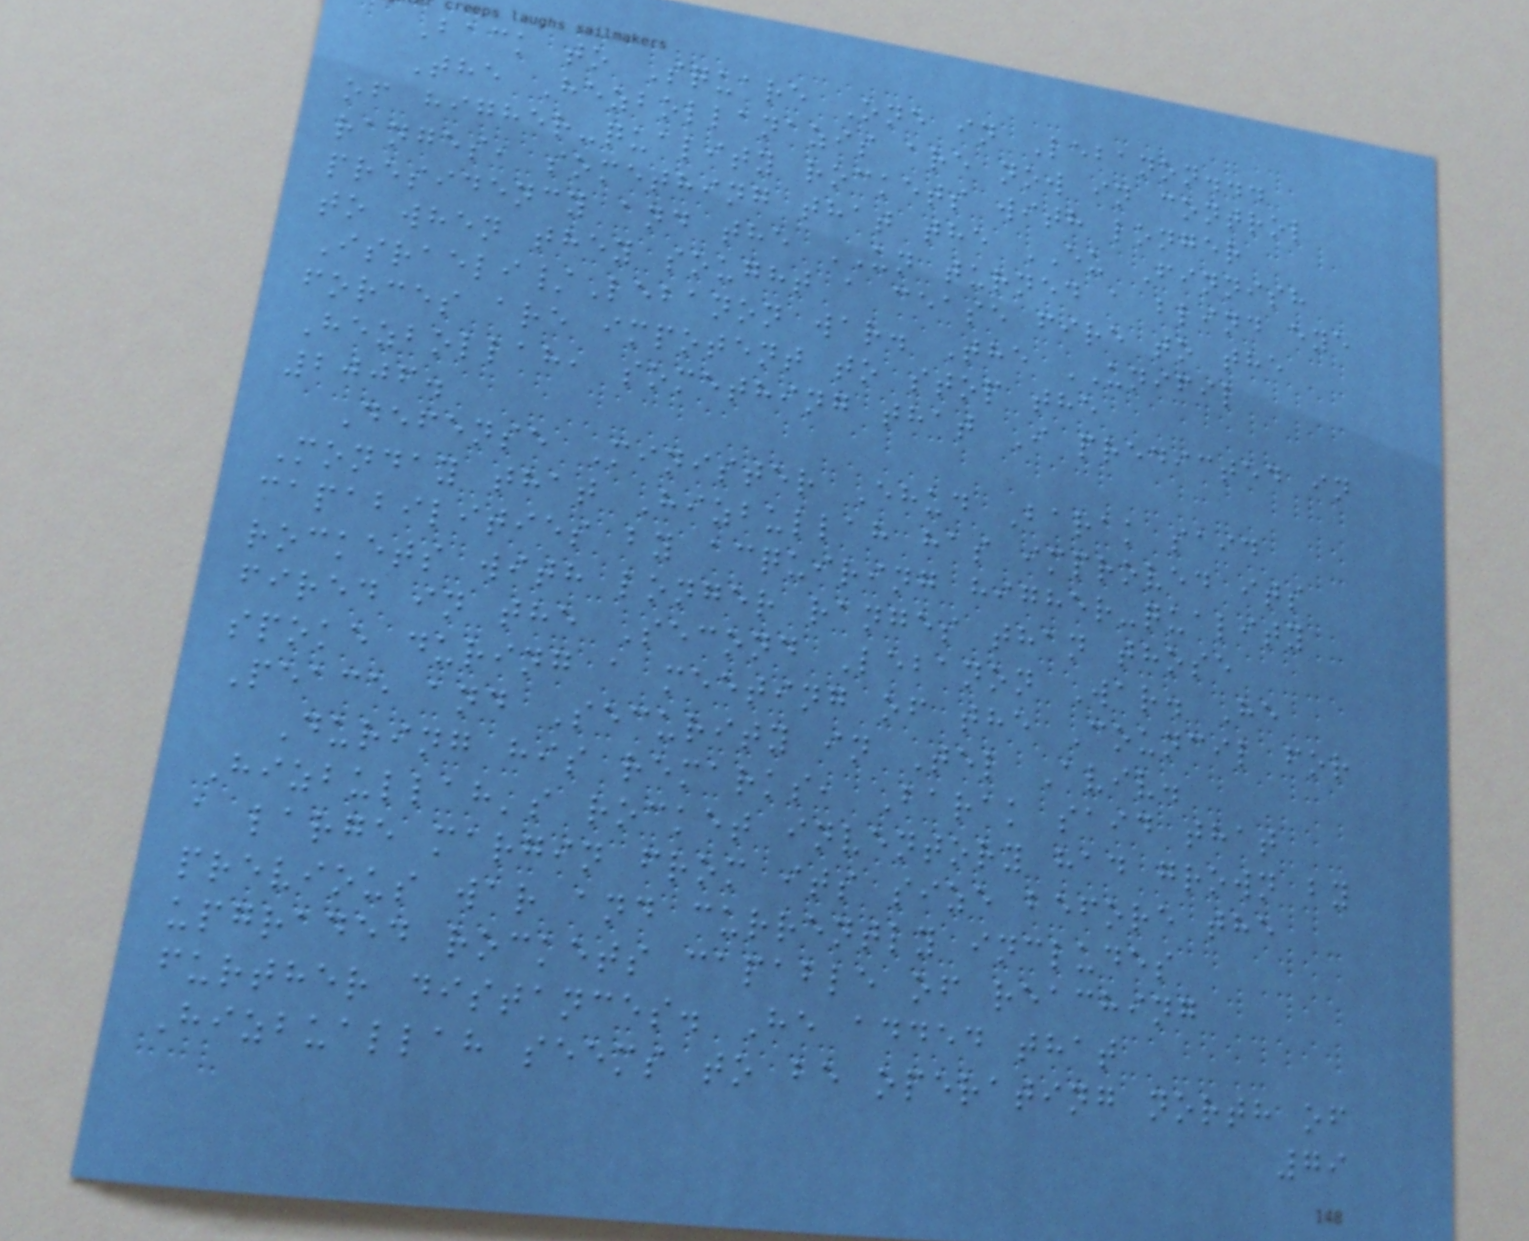Back to Square One in Lebanon...
The Hezbollanazis are now in control
of higher-quality rockets with longer
ranges, something that the EU Finnish
presidency and the UN turned a blind eye
to when they sought a cease fire to the
Israeli/Lebanon war. The UNIFIL
forces are impotent to stop the
Hezbollah, something that I predicted in
2006.
Defense Minister Ehud Barak said
Monday that Hizbullah has improved its
capabilities by acquiring higher-quality
rockets with longer ranges than those
fired in the Second Lebanon War. He
spoke during a meeting of the Council for
Peace and Security in Tel Aviv.
During his remarks, Barak said that
Hizbullah's rocket inventory had grown by
a large margin from its size before the
previous war and currently includes
upgraded rockets capable of reaching
further distances. He added that
Hizbuallah seems to be operating north of
79
